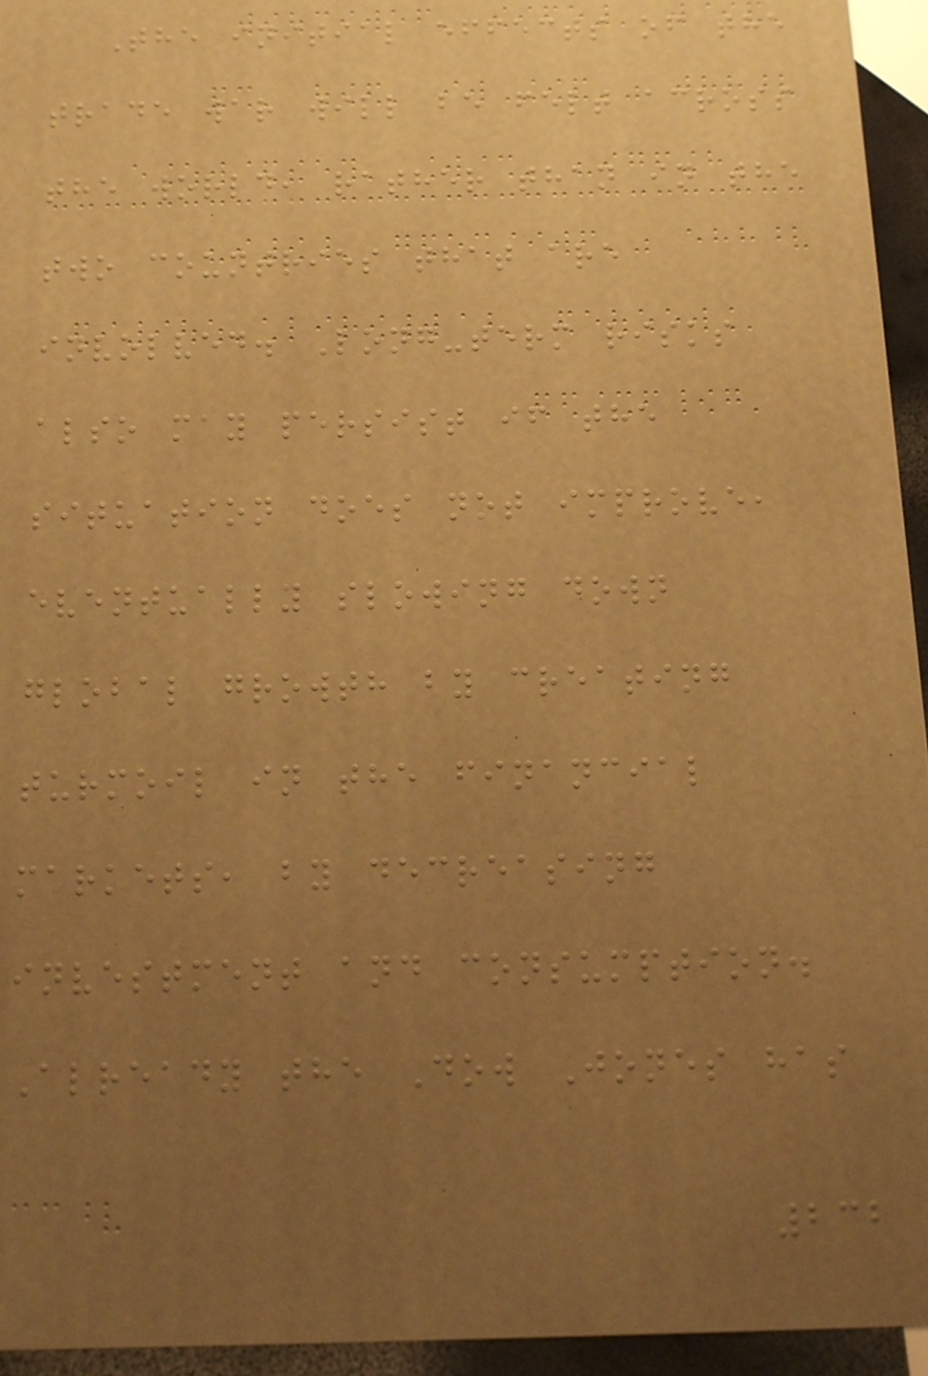The initial effects of the
trade war will be felt across
the world, rather than in the
two countries that are
involved. Long-term risks
also may persist if the
situation does not improve,
eventually slowing down
global growth by creating
turmoil in the financial
markets, by decreasing
investment and consumption.
Already the Dow Jones has
232
